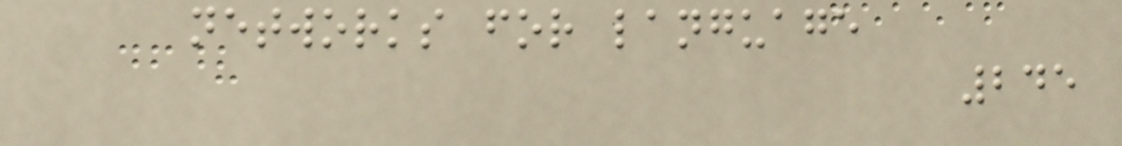networks for language
245
